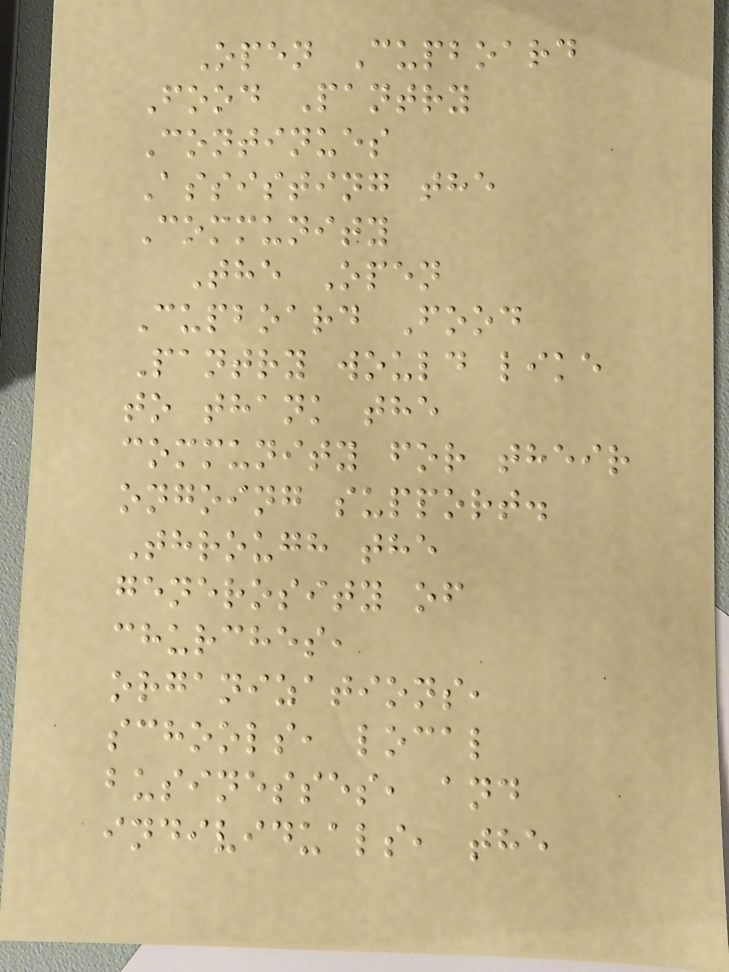Open Cupboard
Food Pantry
Continues
Assisting the
Community
The Open
Cupboard Food
Pantry would like
to thank the
community for their
ongoing support.
Through the
generosity of
churches,
organizations,
schools, local
businesses, and
individuals, the
